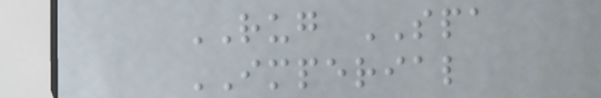RUG SPA
IMPERIAL
